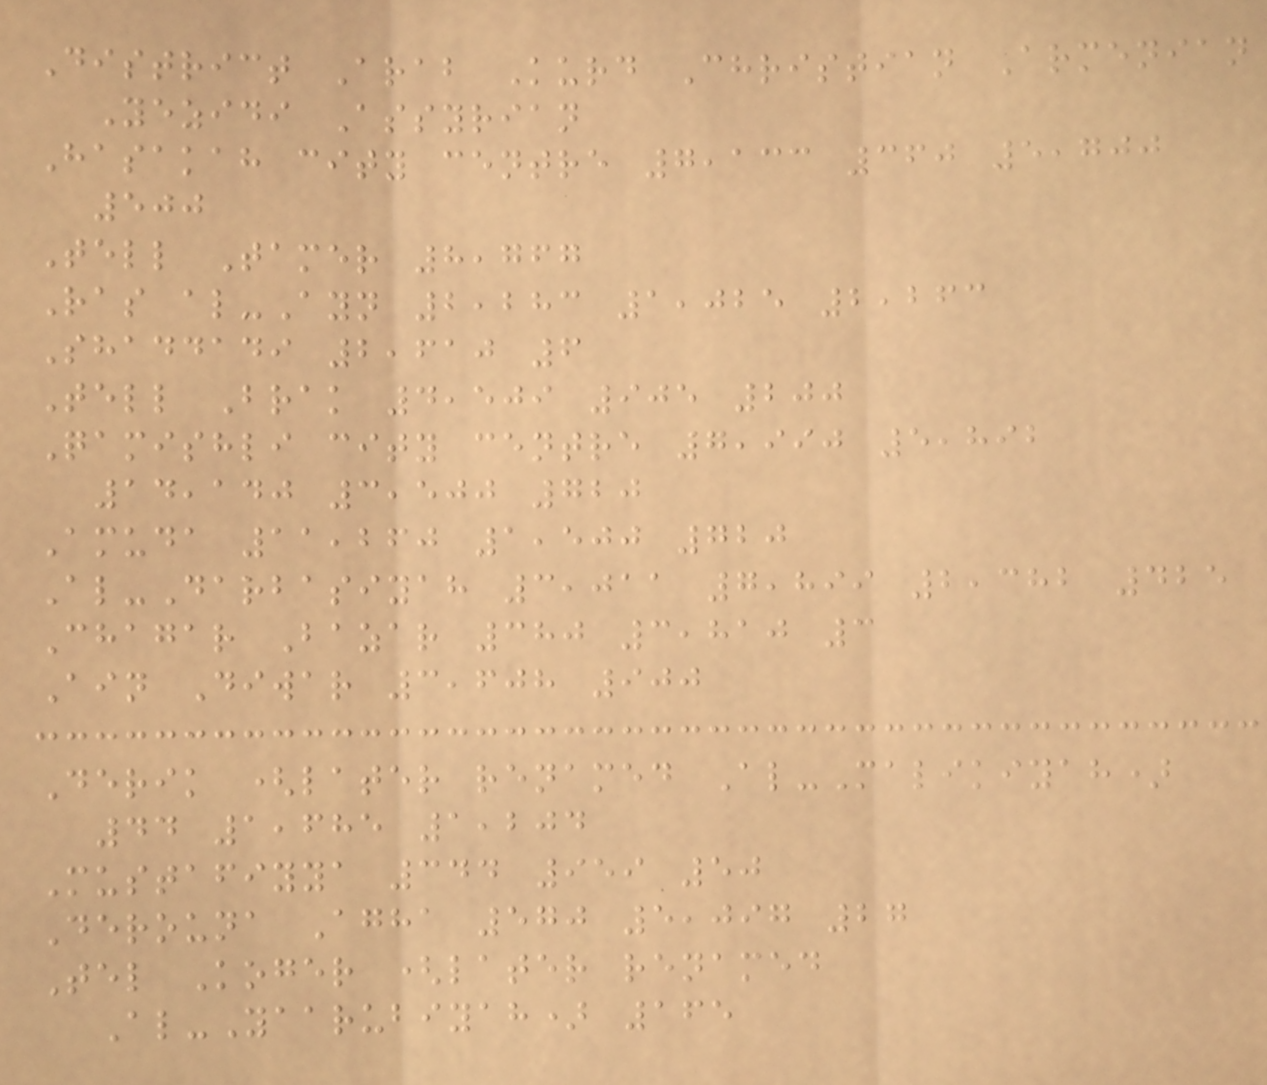District Arab Kurd Christian Armenian
Yezidi Assyrian
Hasakah city centre 7,133 360 5,700
500
Tell Tamer 8,767
Ras al-Ayn 2,283 1,025 2,263
Shaddadi 2,610 6
Tell Brak 4,509 905 200
Qamishli city centre 7,990 5,892
14,140 3,500 720
Amuda 11,260 1,500 720
Al-Darbasiyah 3,011 7,899 2,382 425
Chagar Bazar 380 3,810 3
Ain Diwar 3,608 900
Derik (later renamed Al-Malikiyah)
44 1,685 1,204
Mustafiyya 344 959 50
Derouna Agha 570 5,097 27
Tel Koger (later renamed
Al-Yaarubiyah) 165
